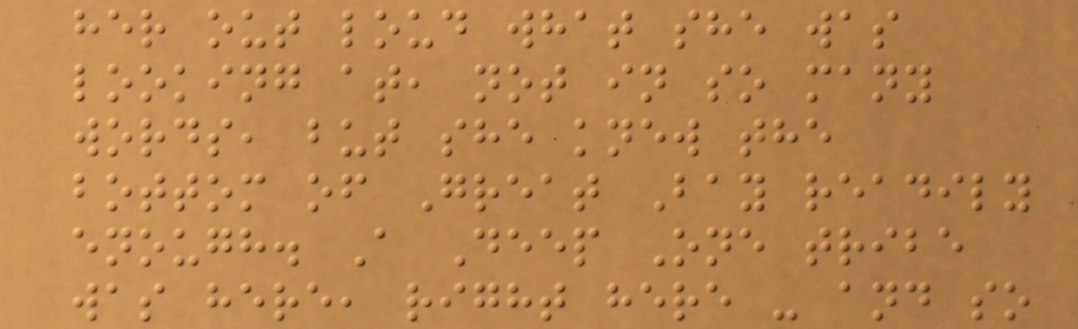her out loud what she was
looking at, not in so many
words, but she knew the
bottom of Great Bay readily
enough. A Deep One tribe
was here, right here - and so
